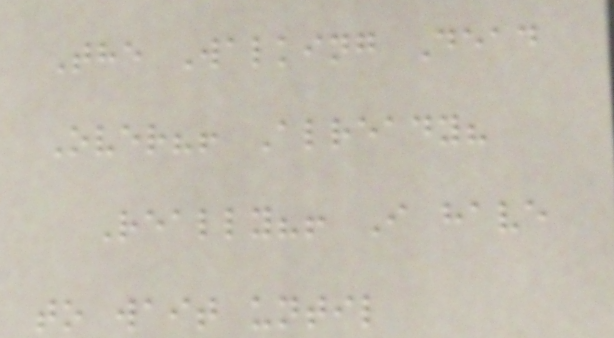The Walking Dead
Over?! Already?
Really?! I have
to wait until
